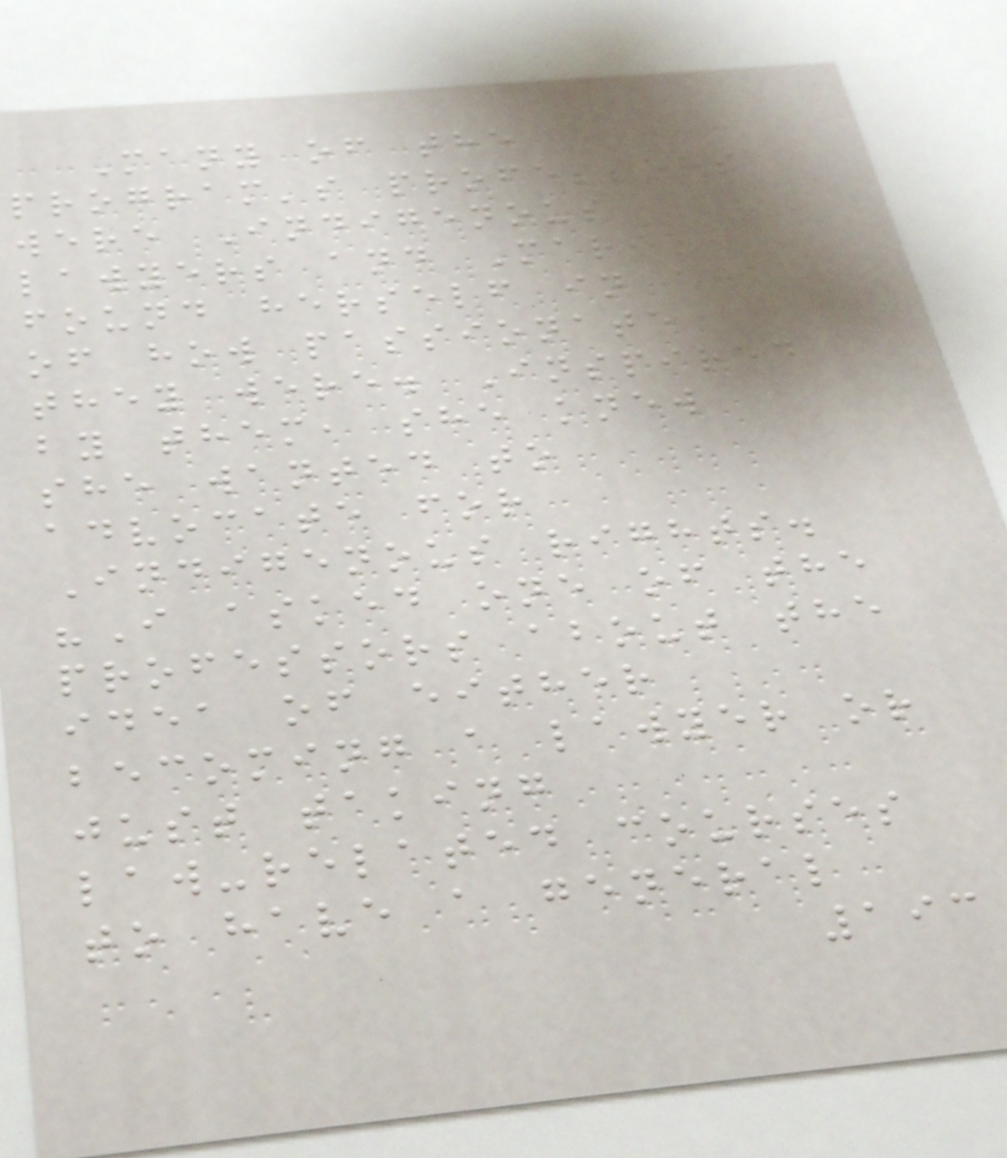Many of the
program's professors
were Indigenous
lawyers and Marie
found herself in awe
of how passionate
they were. Inspired
by them, she knew
she wanted to
advocate for
Indigenous rights.
"I asked one of the
professors about the
idea of either
becoming a lawyer or
just taking
law-related courses
to have a general
193
